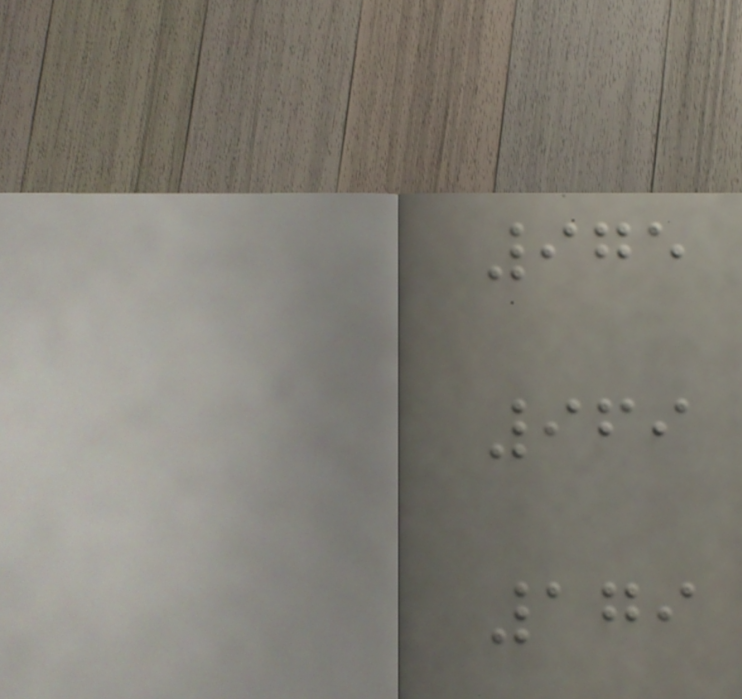975
969
179
